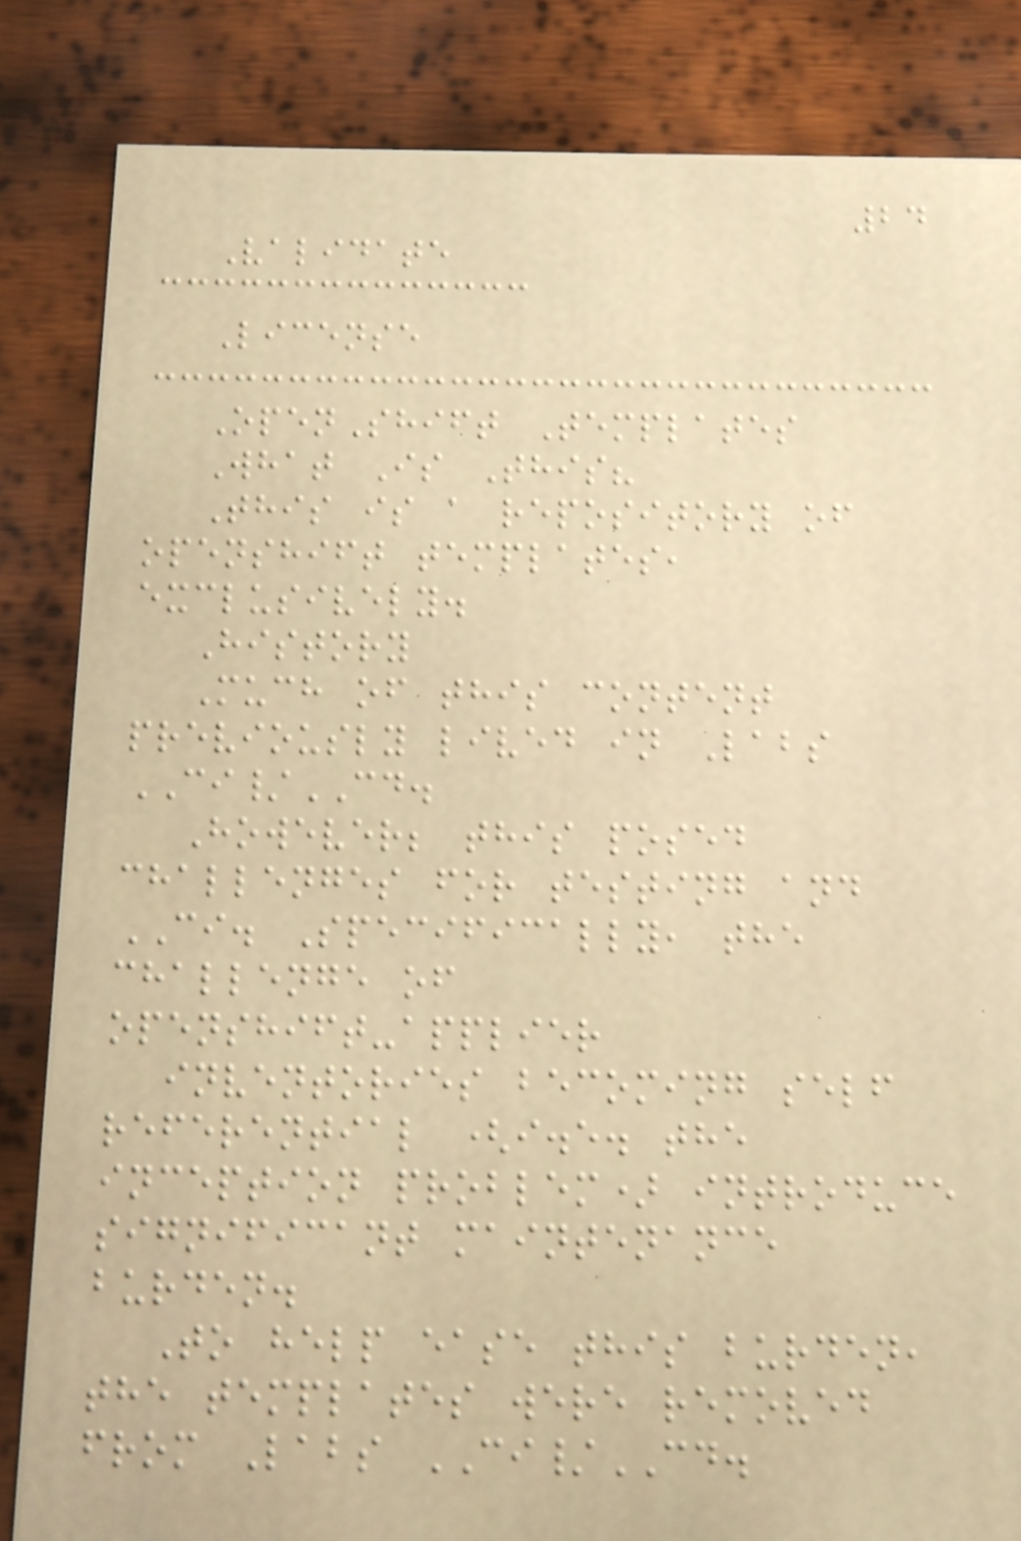24
Validate
License
OpenShift Templates
What Is This?
This is a repository of
openshift templates,
exclusively.
History
Much of this content
previously lived in Labs
CI/CD.
However; this posed
challenges for testing and
CI. Specifically, the
challenge of
openshift-applier
inventories becoming self
referential (i.e. the
inception problem) introduce
significant maintenance
burden.
To help ease this burden,
the templates were removed
from Labs CI/CD.
